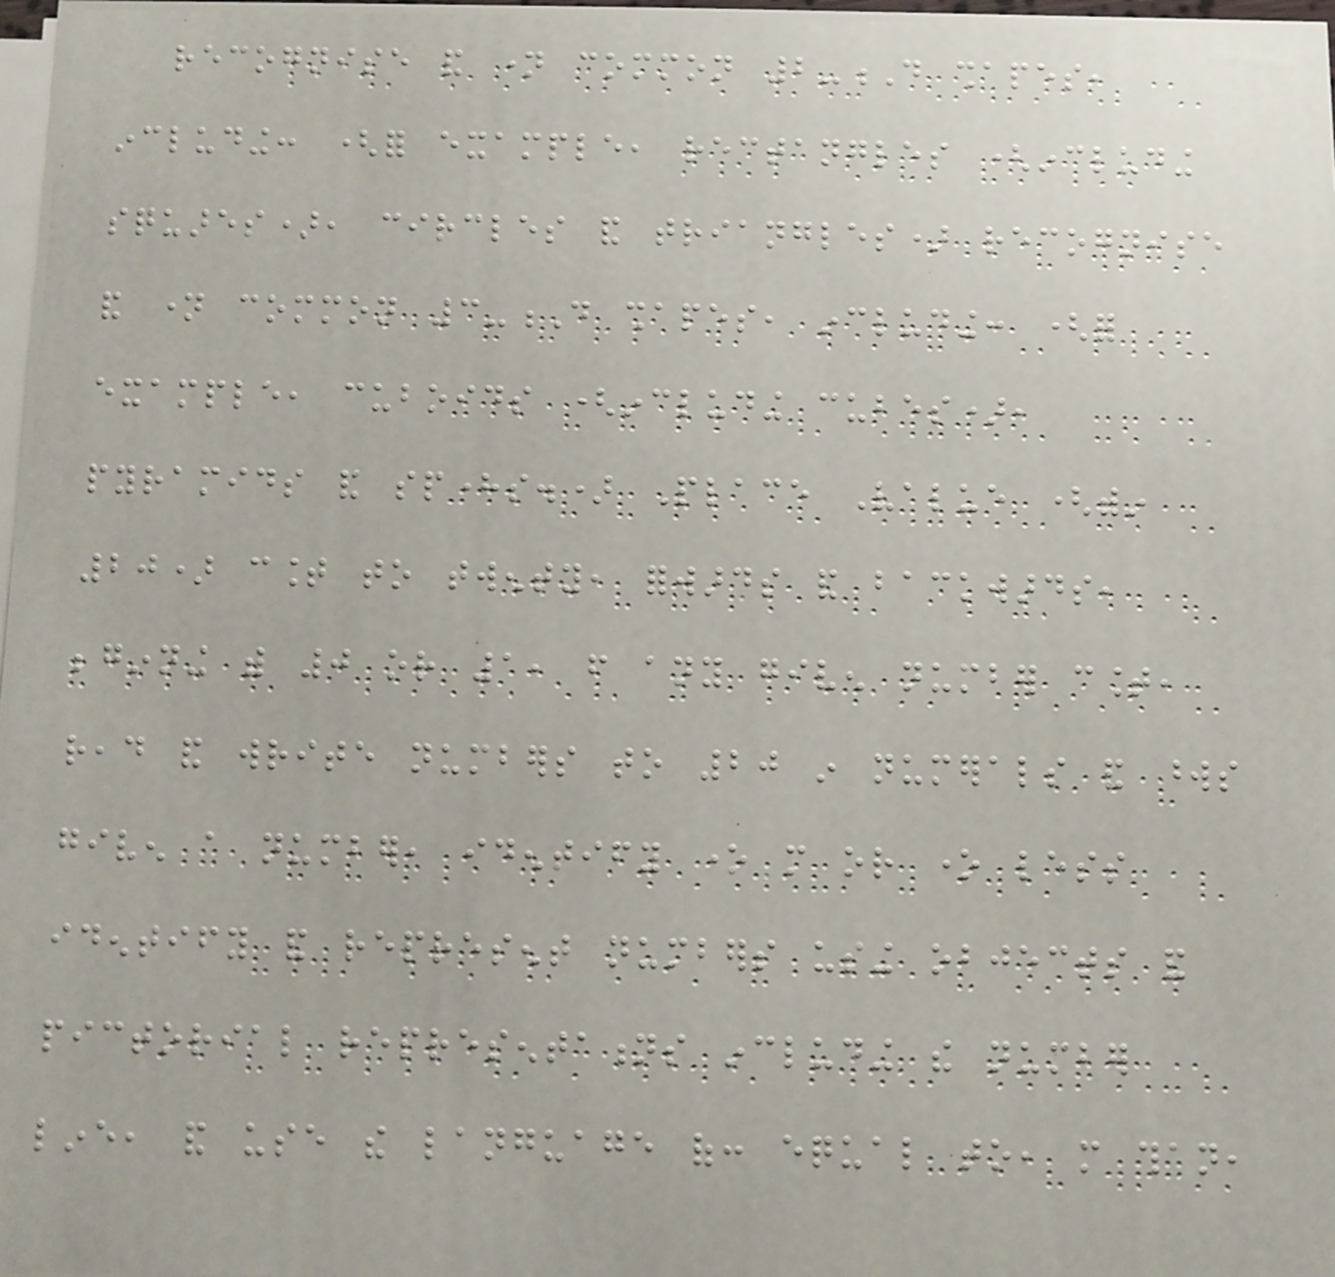recognise and name common 2-D shapes,
including: (for example, rectangles (including
squares), circles and triangles) recognise
and name common 3-D shapes, including: (for
example, cuboids (including cubes),
pyramids and spheres.) Place Value (within
20) count to twenty, forwards and backwards,
beginning with 0 or 1, from any given number count,
read and write numbers to 20 in numerals and words
given a number, identify one more or one less
identify and represent numbers using objects and
pictorial representations including the number
line, and use the language of: equal to, more than,
